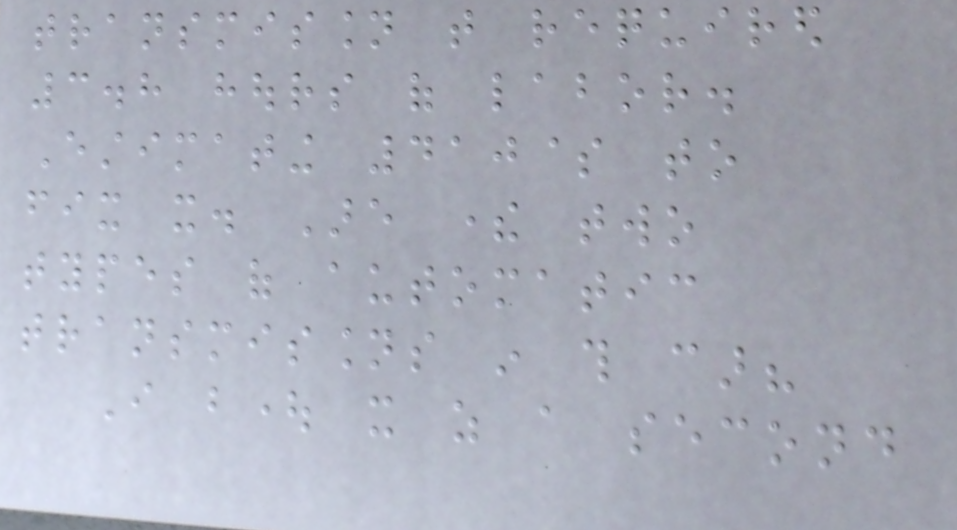transmission that required
3.8 hours of labor.
Estimating 410$ to
fix it. Are there two
types of automatic
transmissions in this car?
I bought it as a second
